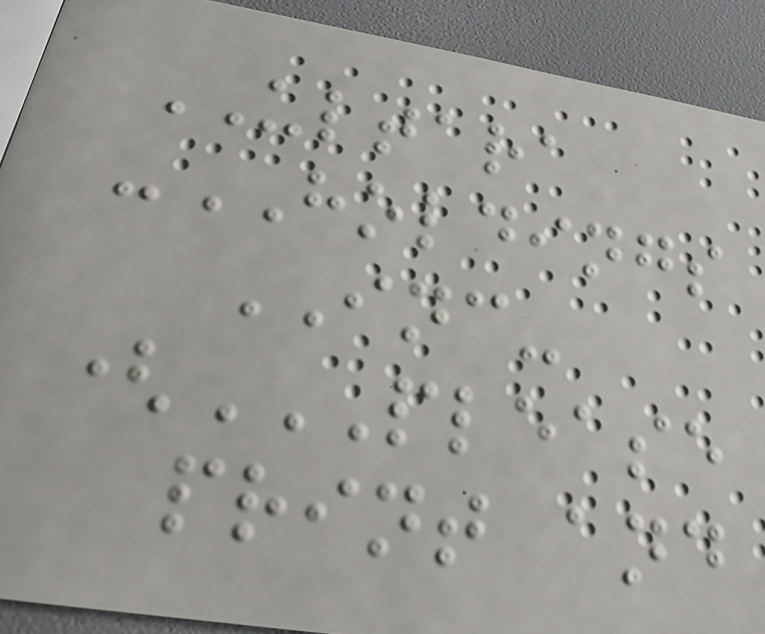ULTARA
-HOLDINGS
INC-
(PLEASE
PRINT AND
